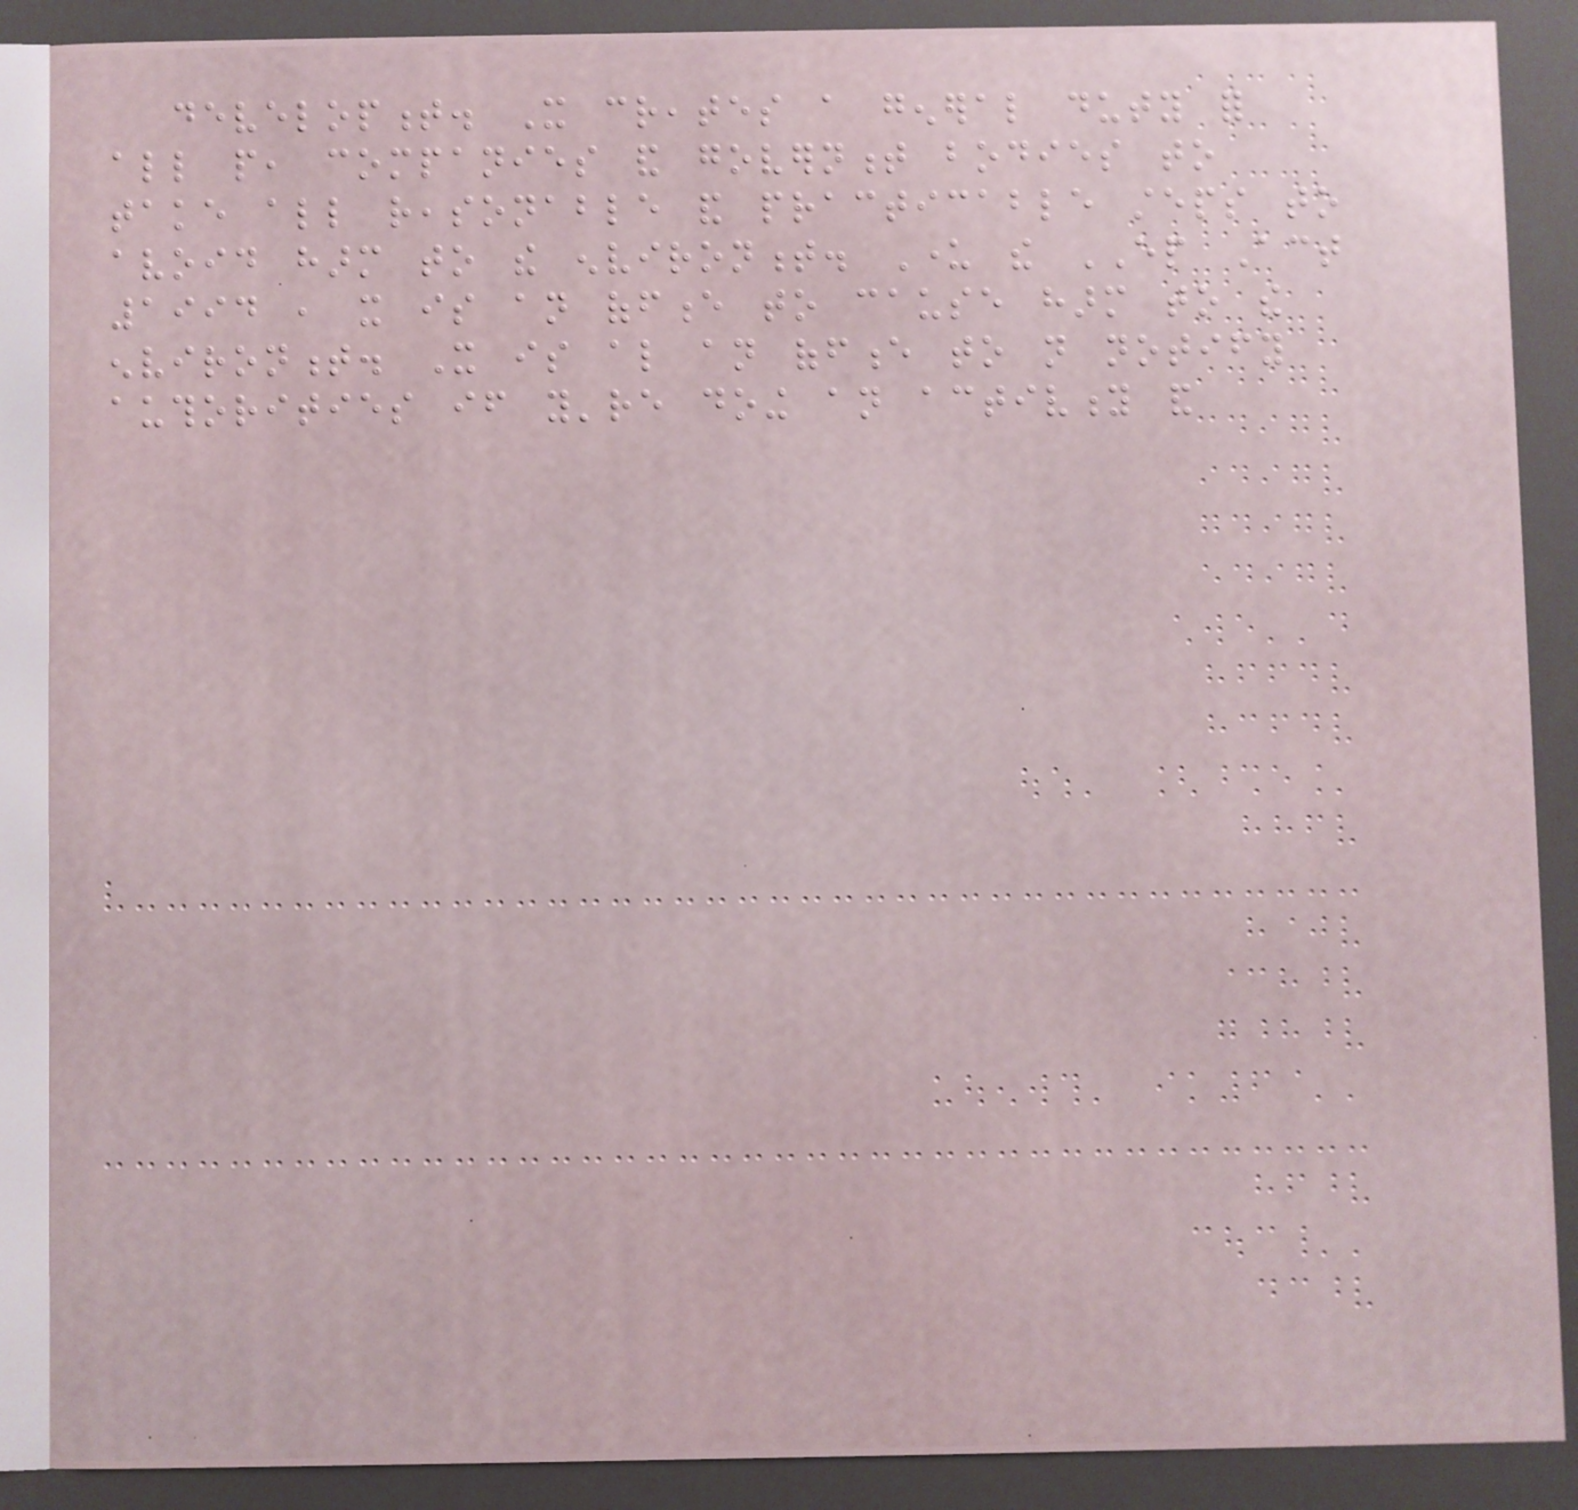development. It creates a general duty for
all people, companies and government bodies to
take all reasonable and practicable steps to
avoid harm to the environment. Under the EP Act
1994 , it is an offence to cause harm to the
environment. It is also an offence to not notify
authorities if you're doing an activity and
